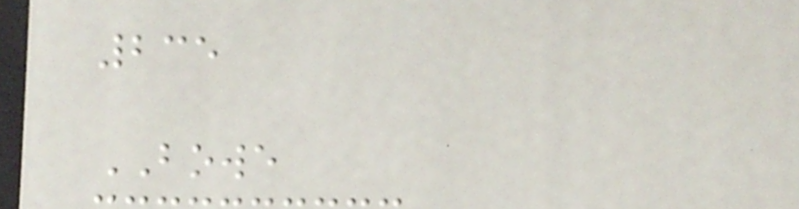235
BOWE
